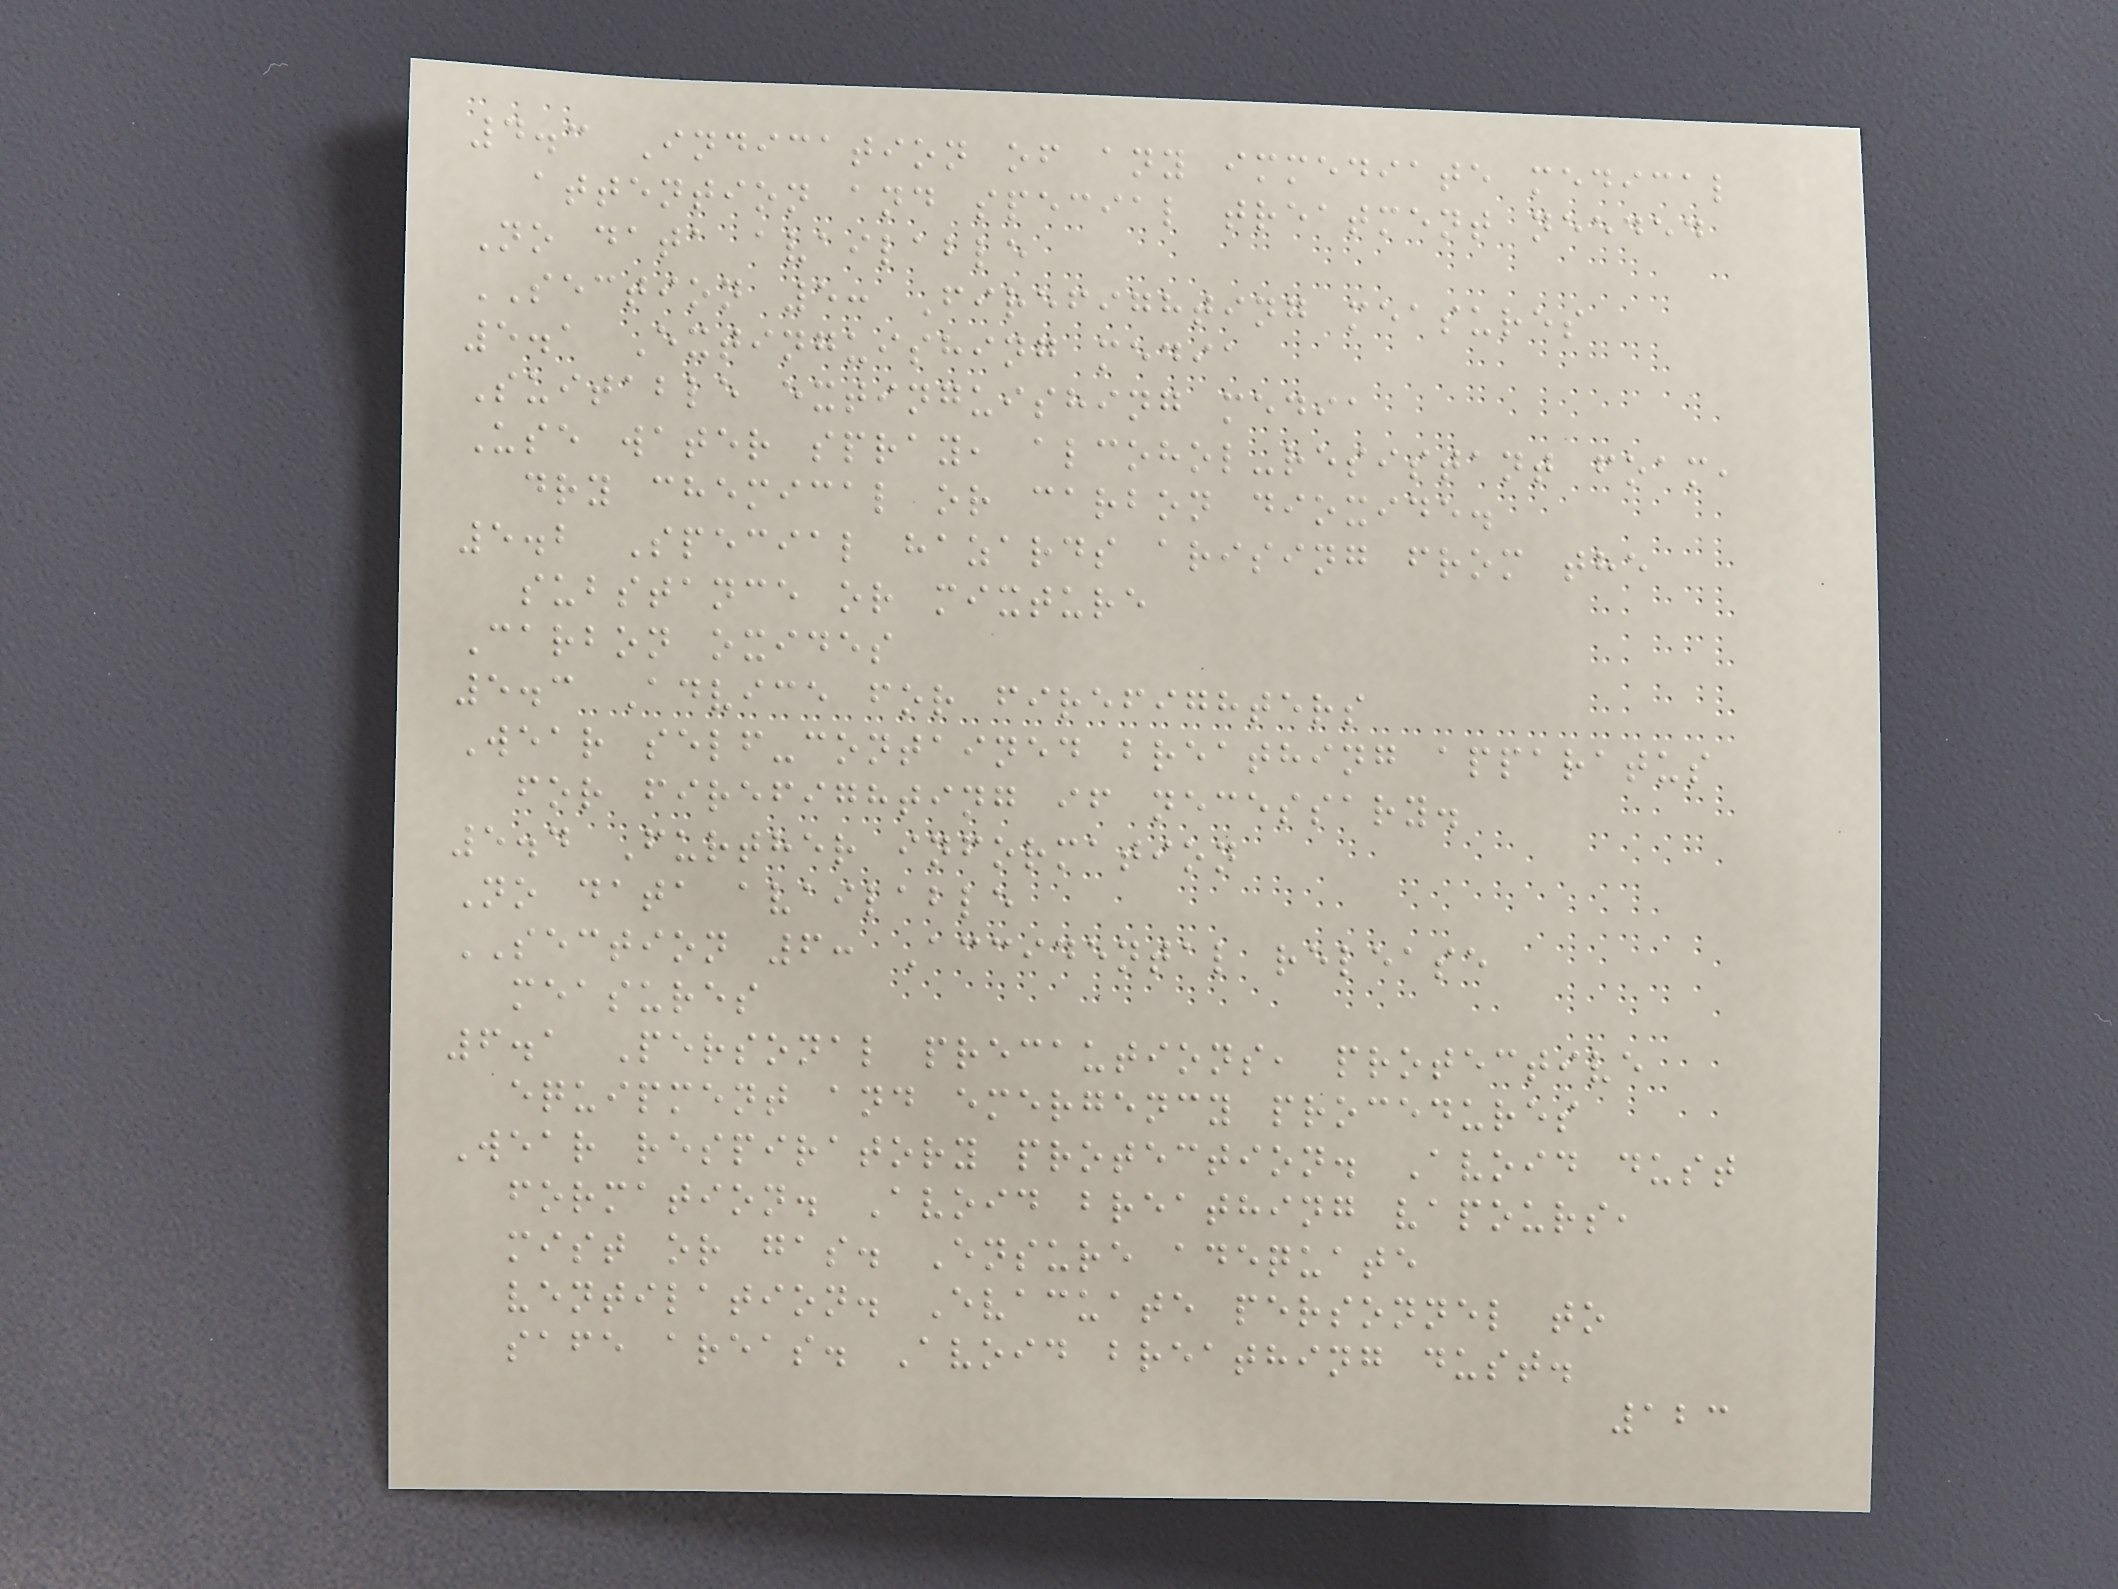4.3 Indication of any immediate medical
attention and special treatment needed
No data available
SECTION 5: Firefighting measures
5.1 Extinguishing media
Suitable extinguishing media
Use water spray, alcohol-resistant foam,
dry chemical or carbon dioxide.
5.2 Special hazards arising from the
substance or mixture
Carbon oxides
5.3 Advice for firefighters
Wear self-contained breathing apparatus
for firefighting if necessary.
5.4 Further information
No data available
SECTION 6: Accidental release
measures
6.1 Personal precautions, protective
equipment and emergency procedures
Wear respiratory protection. Avoid dust
formation. Avoid breathing vapours,
mist or gas. Ensure adequate
ventilation. Evacuate personnel to
safe areas. Avoid breathing dust.
123
